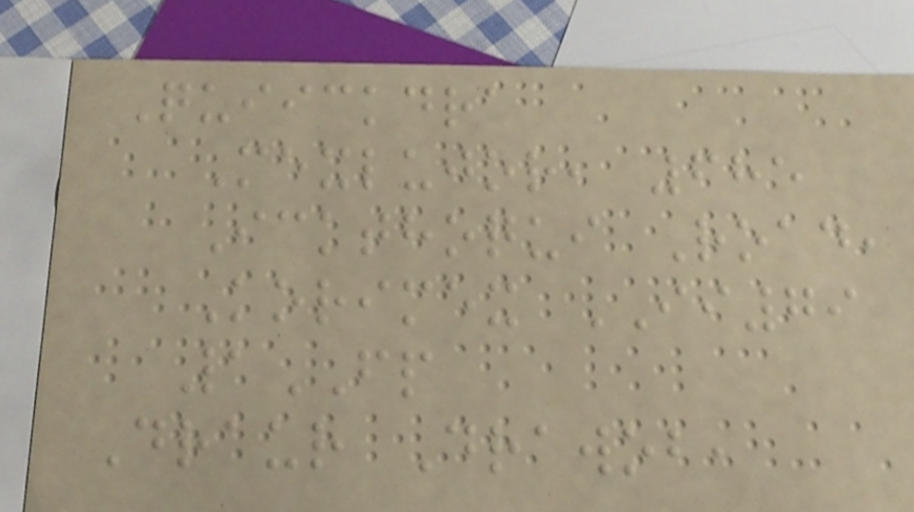Quiickdra
Mexlujor, 685
Ickthoqui Road,
Korimex II79
1FP
Draur Drawob,
